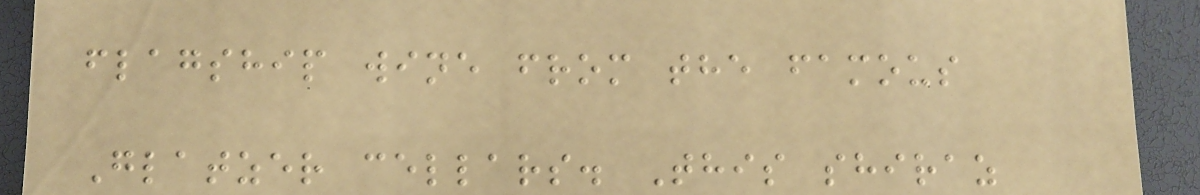flagship wine from the famous
Glatzer cellars. This shiraz
